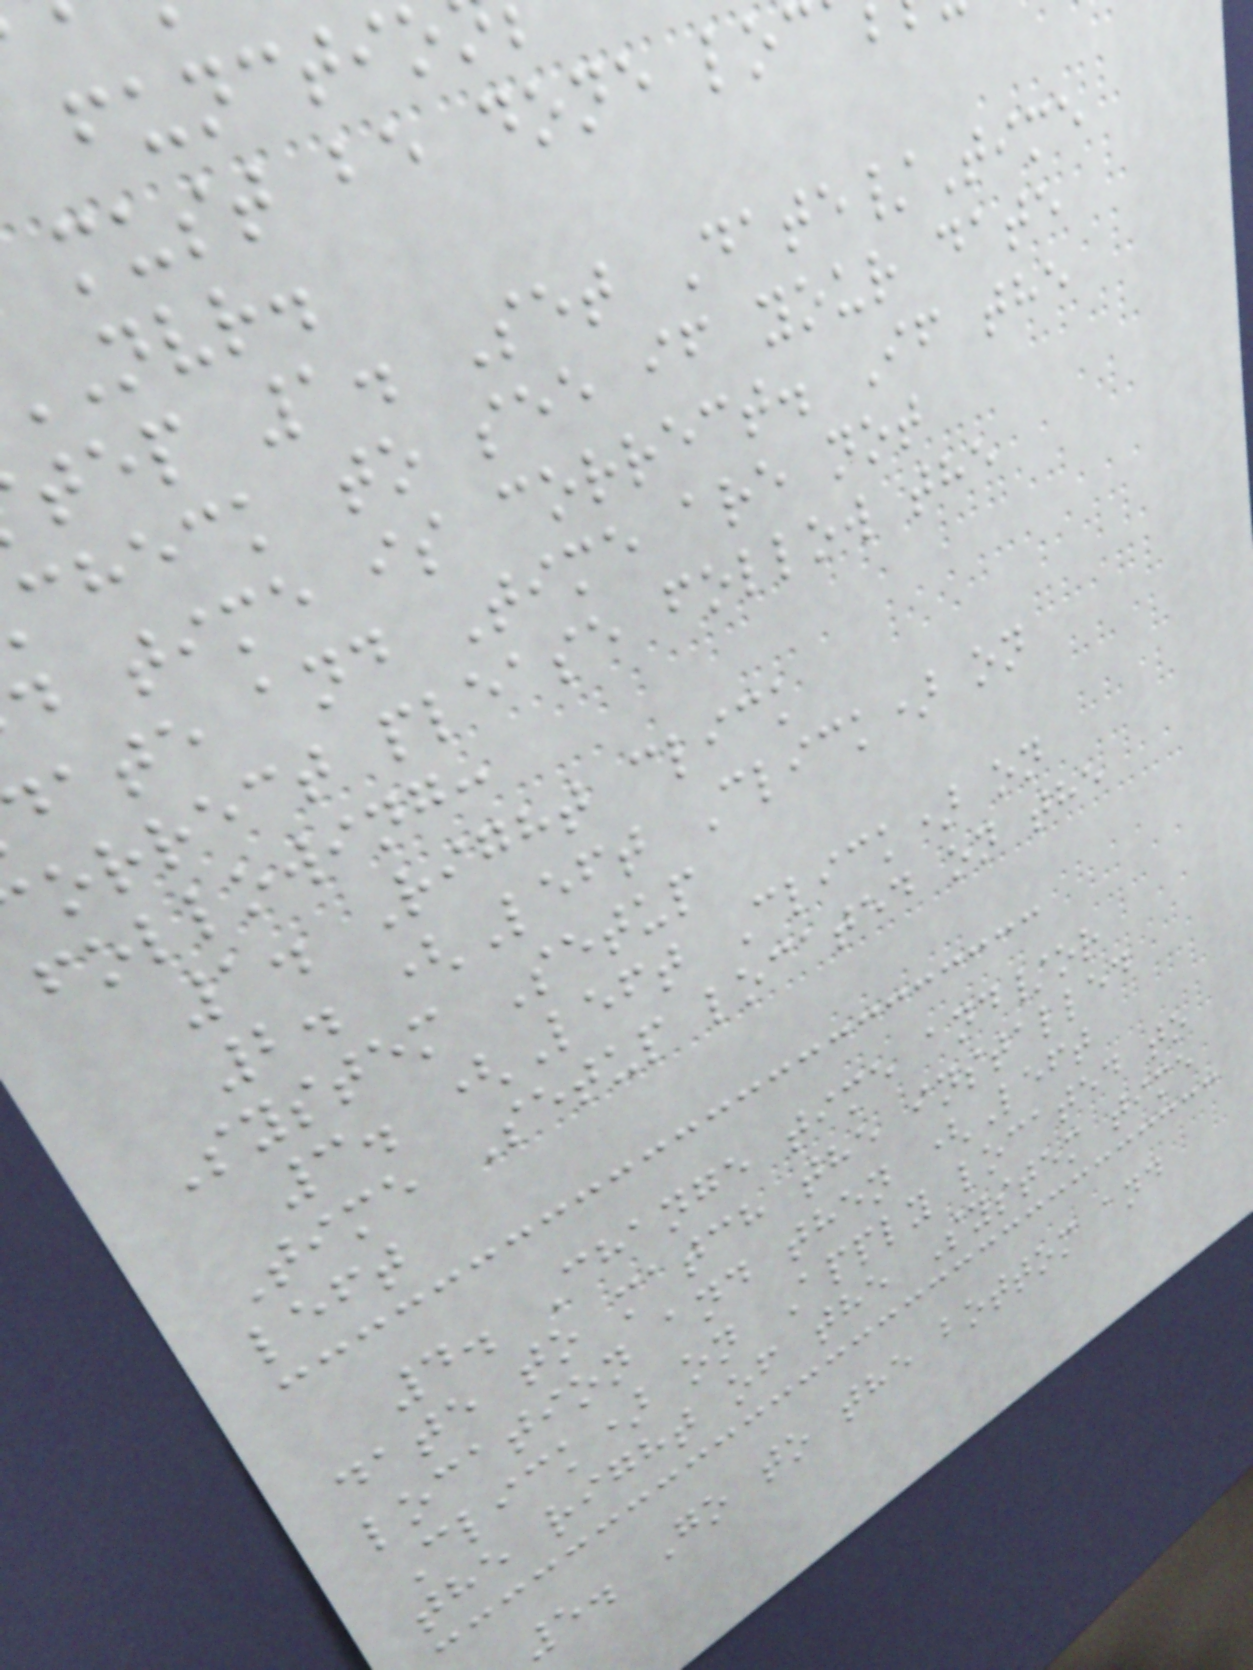functi
must be done loc
nvr.
tep 1. Set Date/Time
check to see if your date
d time is correct. If the
ate and Time are not
orrect please follow the
following:
1. Right click
2. (Left Click) on
System Setup
3. (Left Click) on
Time Setup located on the
left
4. Change time and/or
date to match the installed
location and then (Left
Click) on Apply located to
the right of the System time
5. Go to the bottom and
